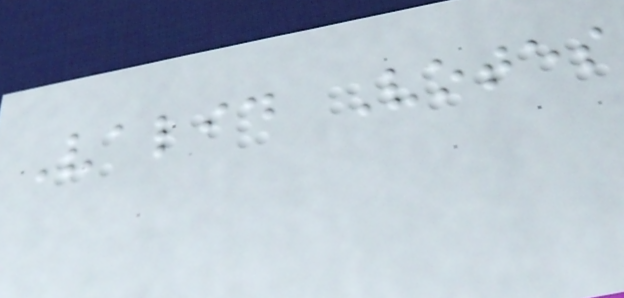Valid Votes
